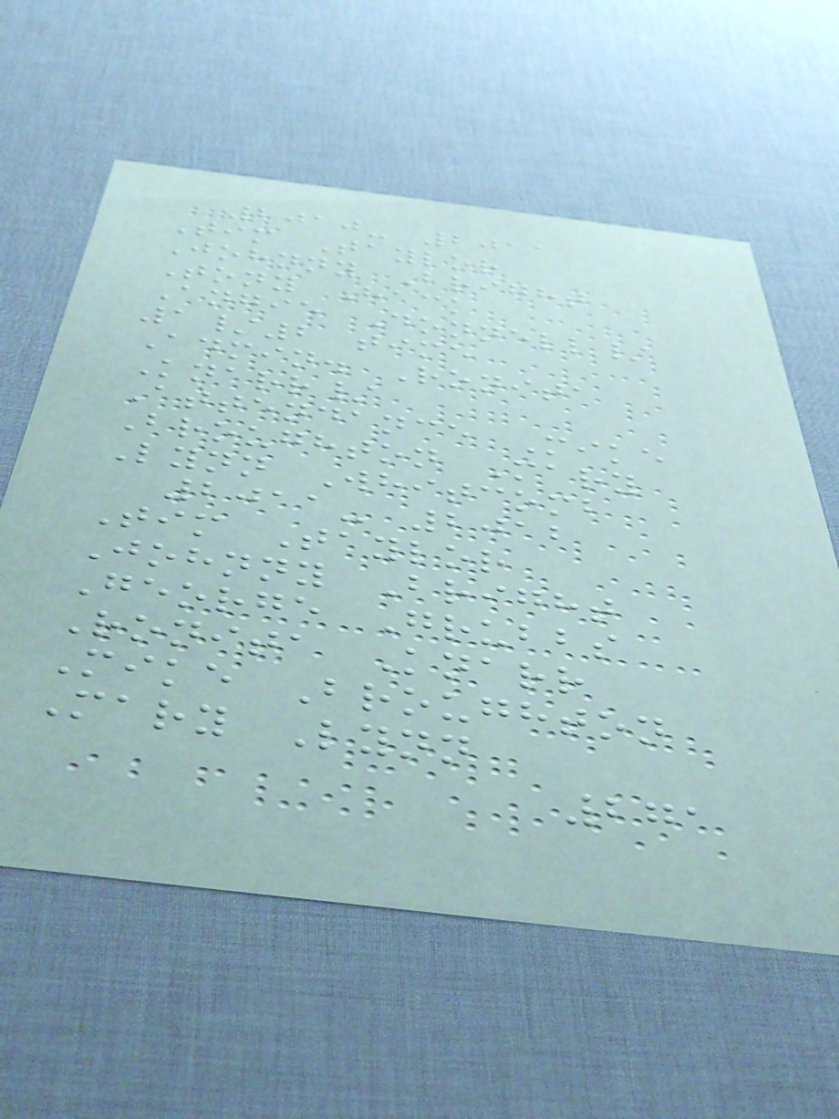2010- 2011
Tim Taylor
Johnny Bright
Tony Hack
Angie Donnell/
1/2 time
Admin. Ronita
Knarr/
Attendance Mike
Broughton Mary
Lynn Whitcomb
2011- 2012
Tim Taylor
Johnny Bright
George Grubbs
Ronita Knarr
Mike Broughton
Mary Lynn
271
